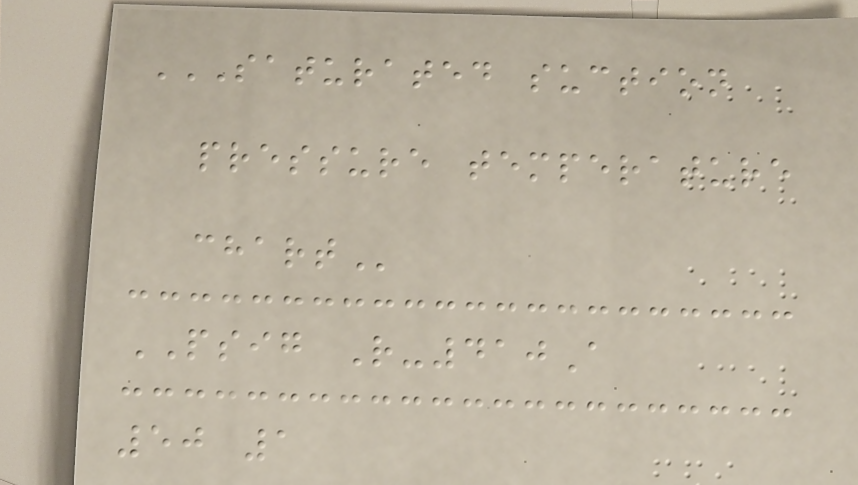SATURATED SUCTION
PRESSURE TEMPERATURE
CHART
PSIG R-410A
50 1
